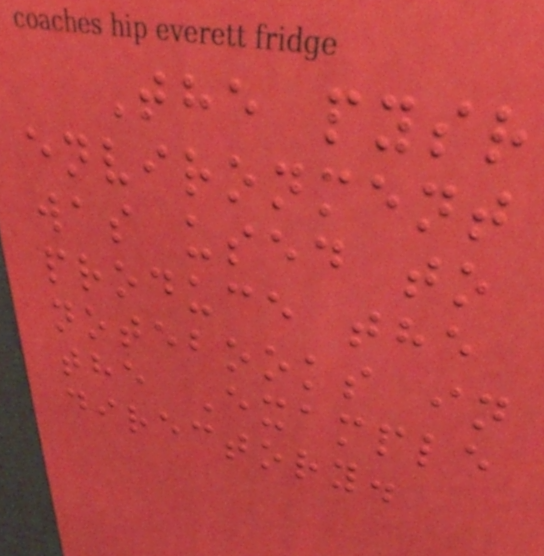The pysr
environment
was used to
produce the
notebooks in
the Example
directory.
